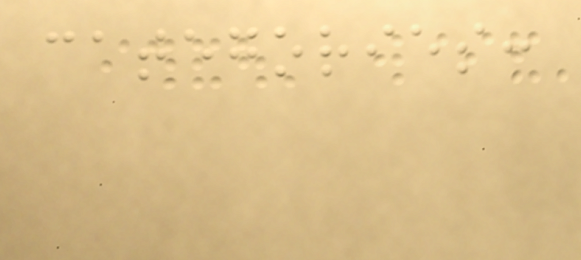categories:
